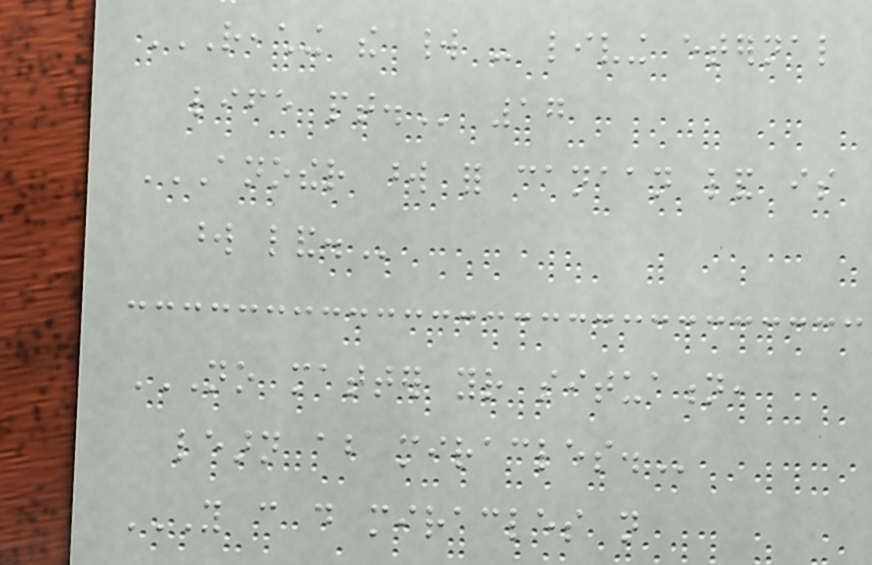REACHING THE WORLD - LIVING ETERNAL
LIFE PT. 17
ANOTHER WORD FOR CANAAN LAND IS
WORD LAND.
NO MATTER YOUR SITUATION,
LEARN ABOUT MIRACLES.
YOU CAN DO MIRACLES NOT
